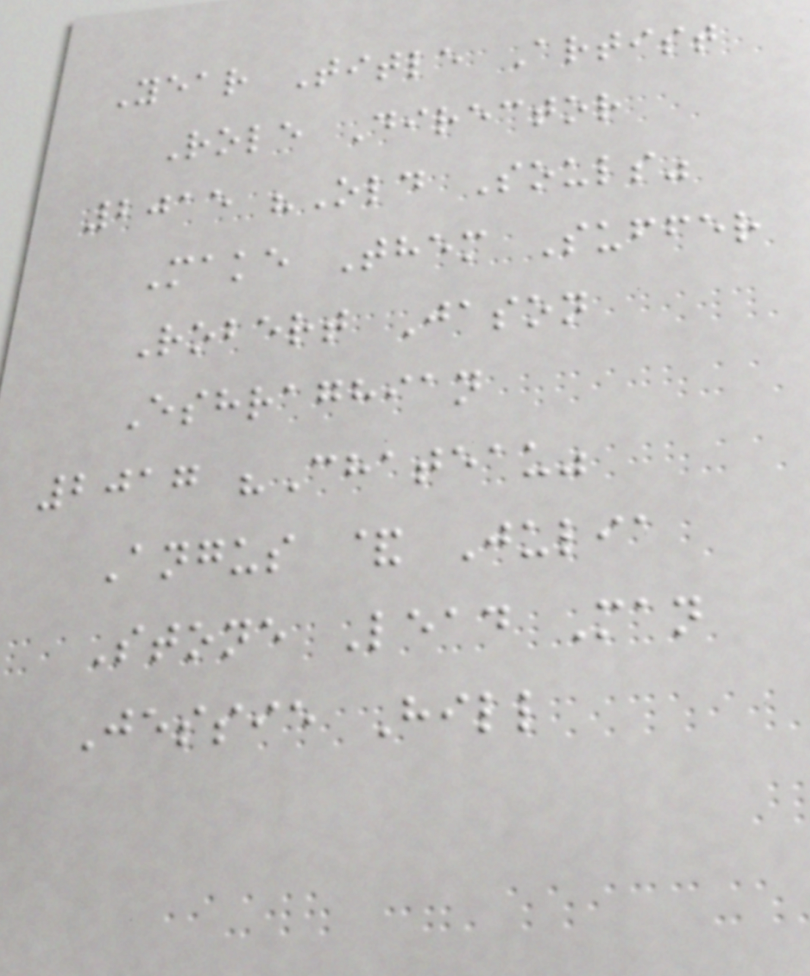Year Title Artist
Role Director
2015 "Old Souls"
Make Them Suffer
Robert Jason
Eshraghian
2017 "Chateau"
Angus & Julia
Stone Lead Man
Jessie Hill
